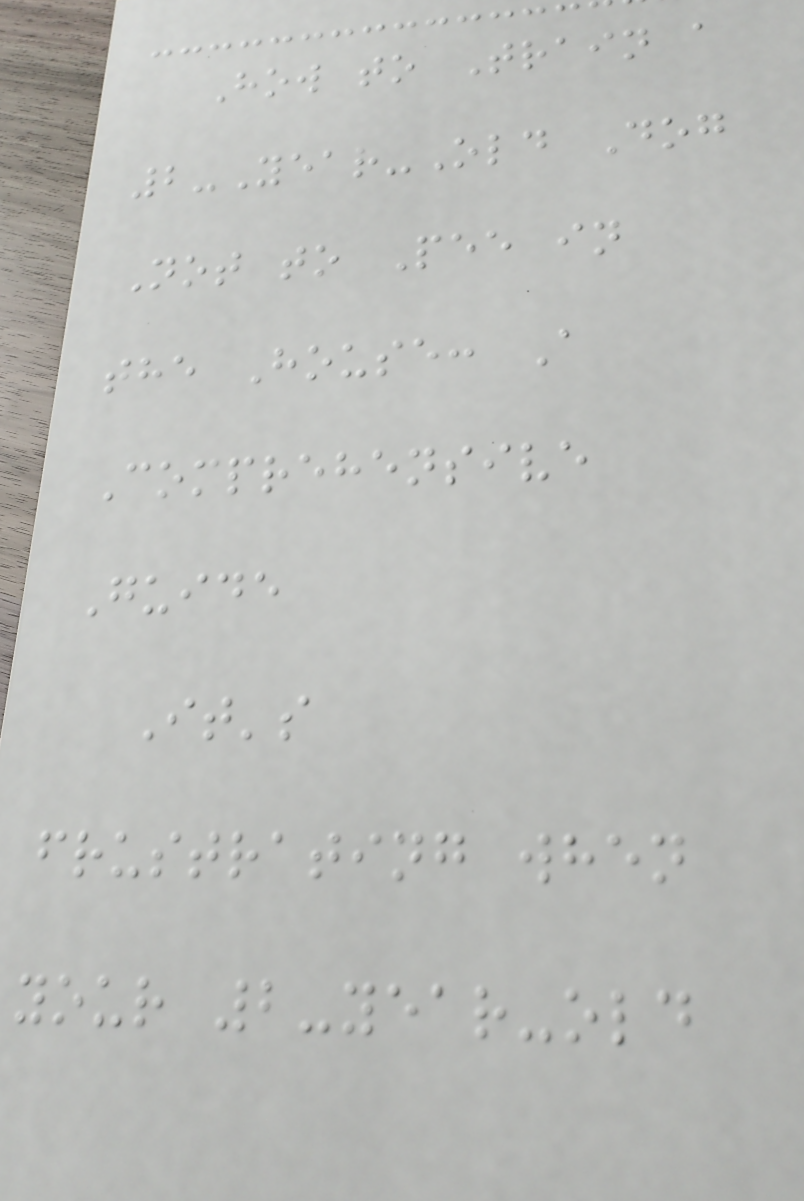How to Train a
2-Year-Old Dog
Not to Pee in
the House: A
Comprehensive
Guide
It's
frustrating when
your 2-year-old
